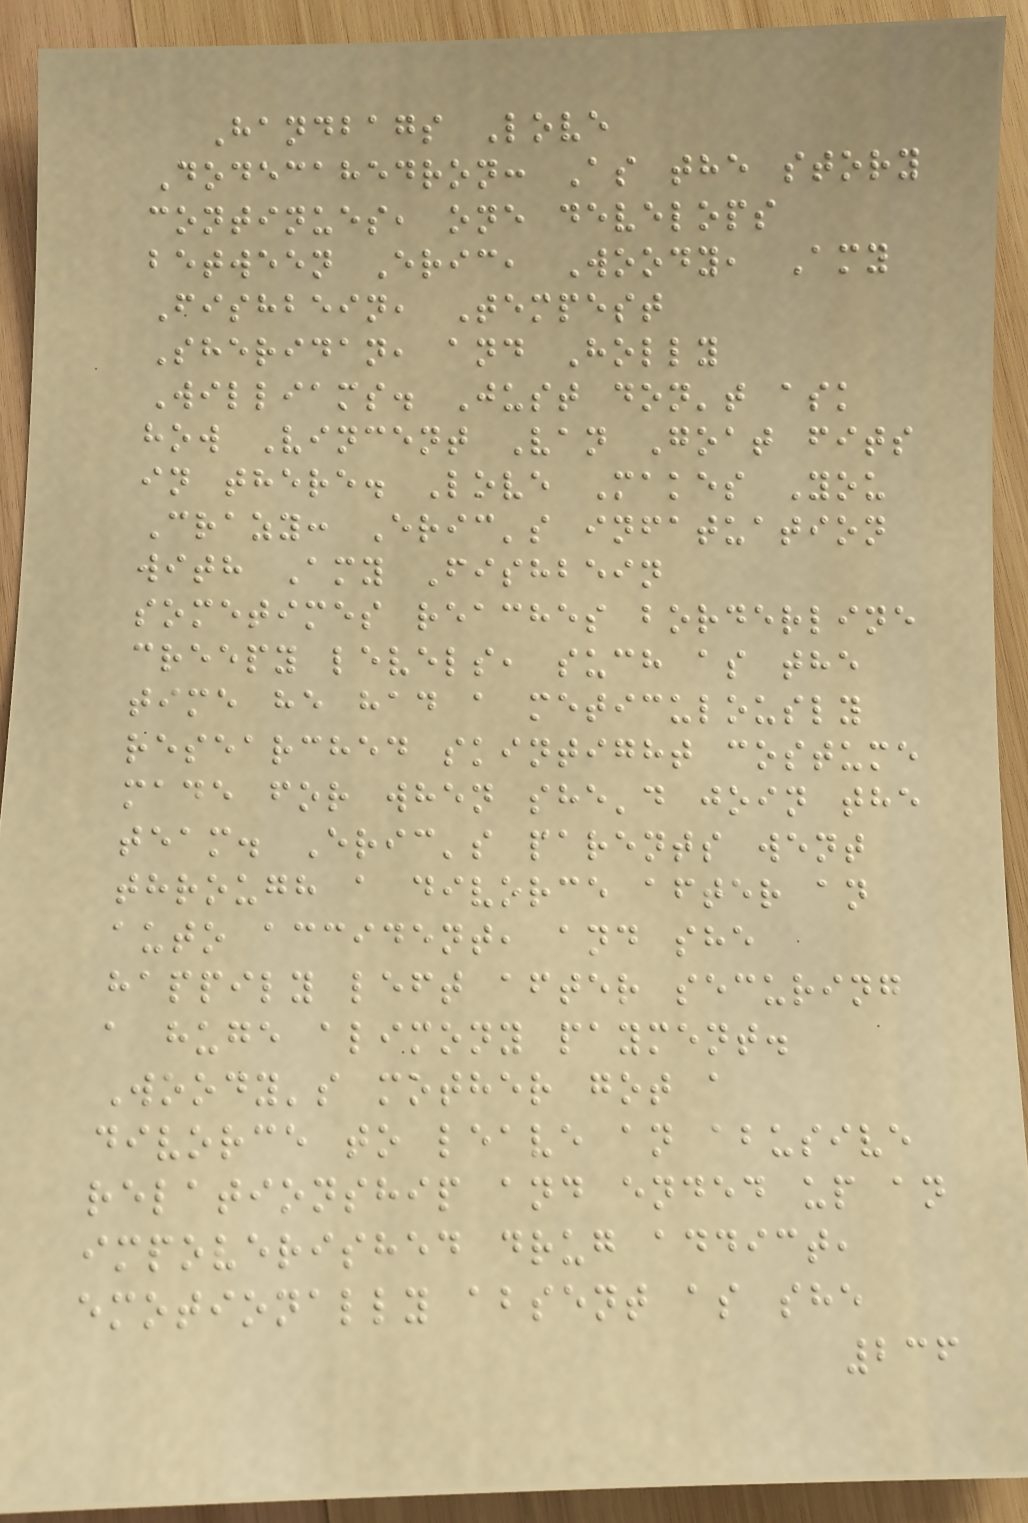Handbags Love
Dodecahedron: As the story
continues, one develops
between Eric, Woody, Amy
Fishbein, Tempest
Sheridan, and Holly
Williams. Just don't ask
how Vincent Van Goat fits
in there. Love Makes You
Crazy: Eric's infatuation
with Amy Fishbein
sometimes reaches borderline
creepy levels, such as the
time he had a meticulously
researched skintight costume
made for when she'd join the
team. Eric's parents went
through a divorce after an
auto accident, and she
happily left after securing
a huge alimony payment.
Woody's mother got a
divorce to leave an abusive
relationship and ended up an
impoverished drug addict,
emotionally absent as she
236
